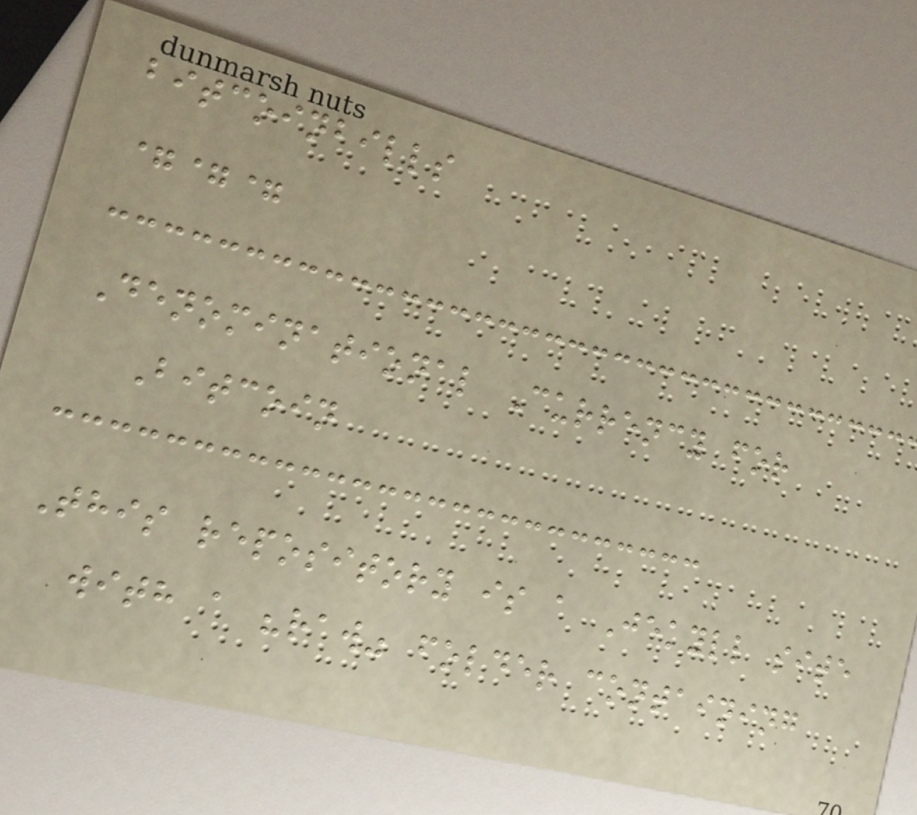bitcoinbills
===
Denominational Currency for
Bitcoin
This repository is a Jekyll site
with a "raw" folder containing
